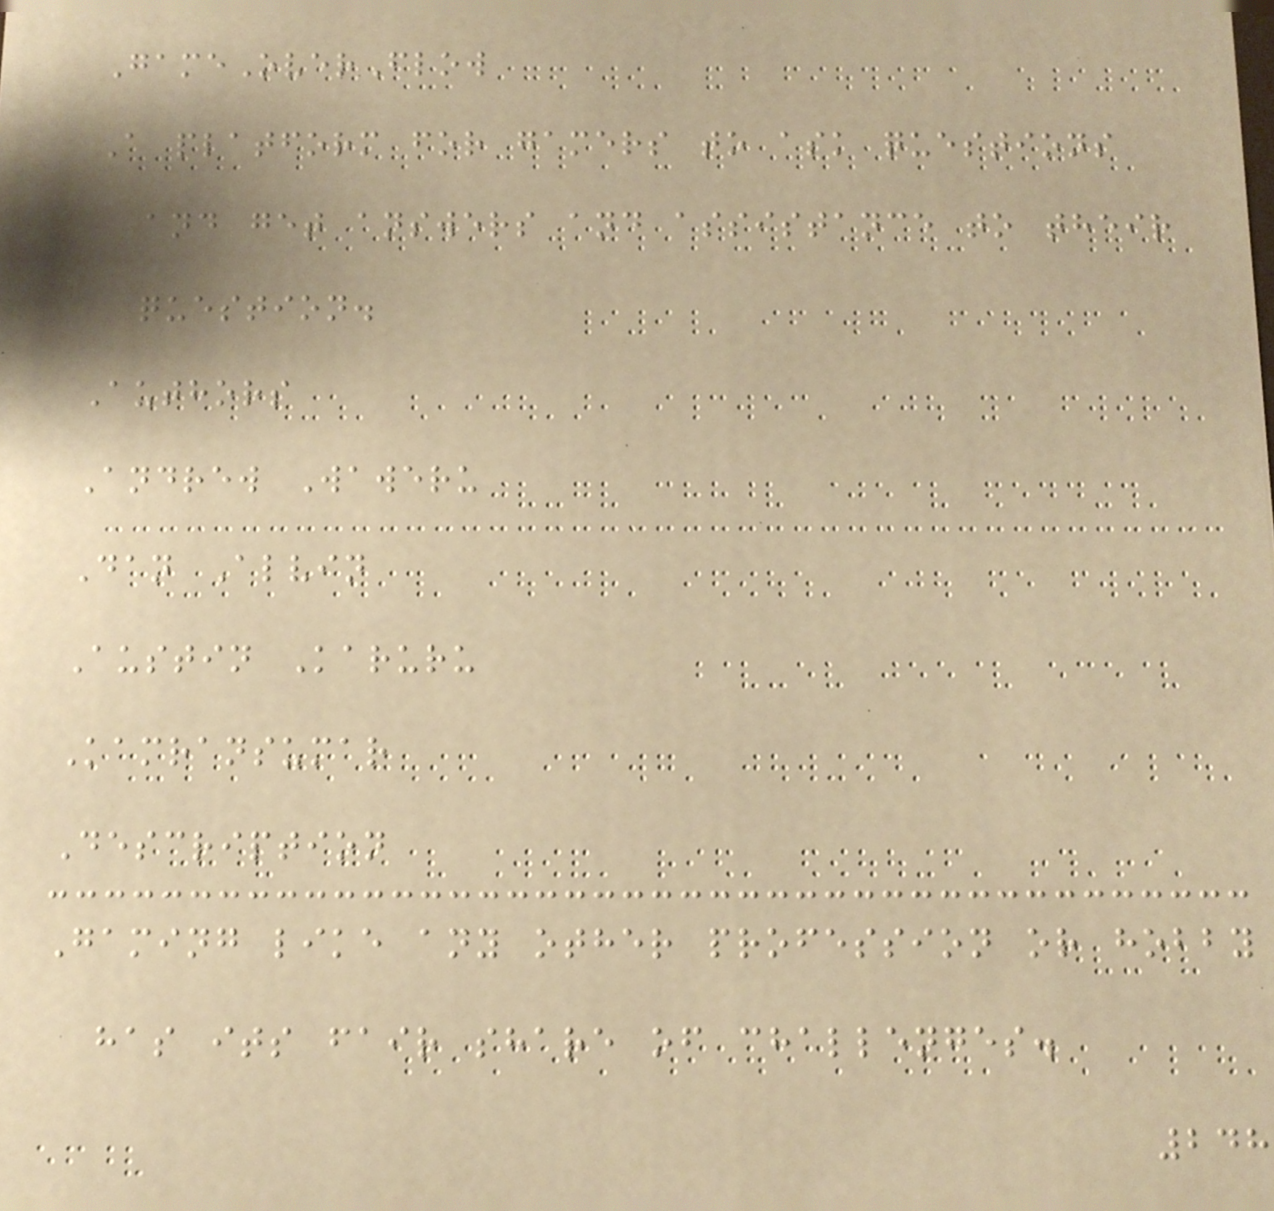GameOverFlow
A platform for gamers to ask questions
and get answers and assistance to their
question.
Authors
Andrew Waweru
Dan Alvin
Austin Karuru
Kamransumar
Description
Gaming like any other profession or hobby
has its fair share of challenges.
248
